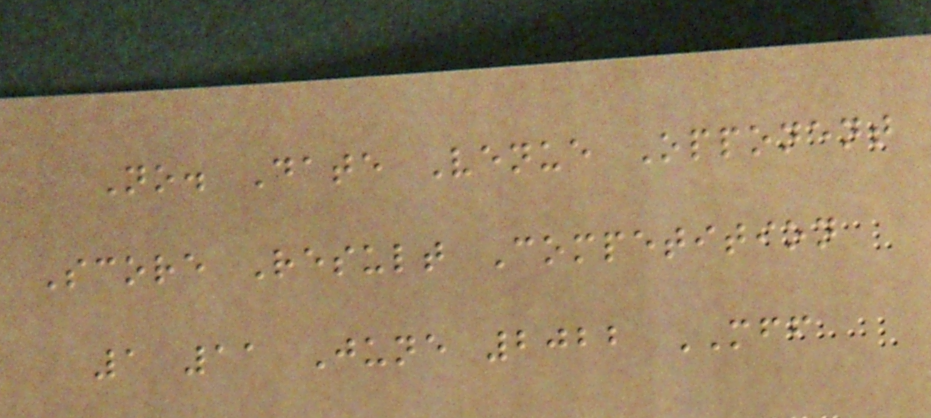No. Date Venue Opponent
Score Result Competition
1 11 June 2022 MFF
